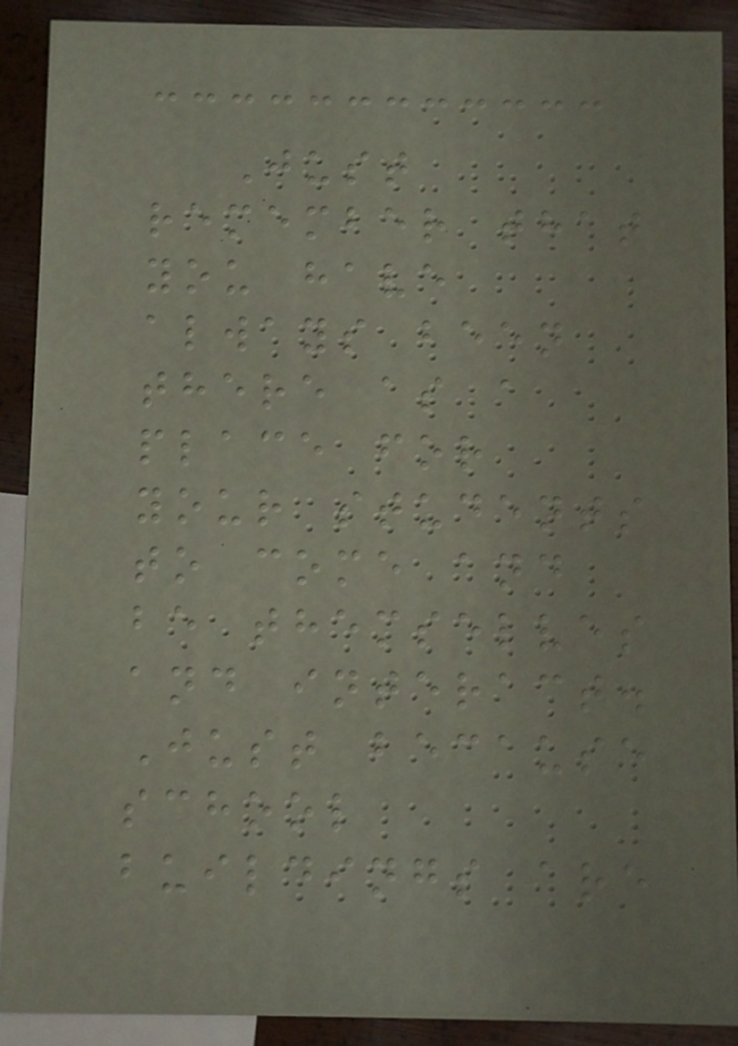Just
remember that
you have
always been
there as a
place for
your students
to come and
be themselves
and interact.
Just because
school
buildings are
